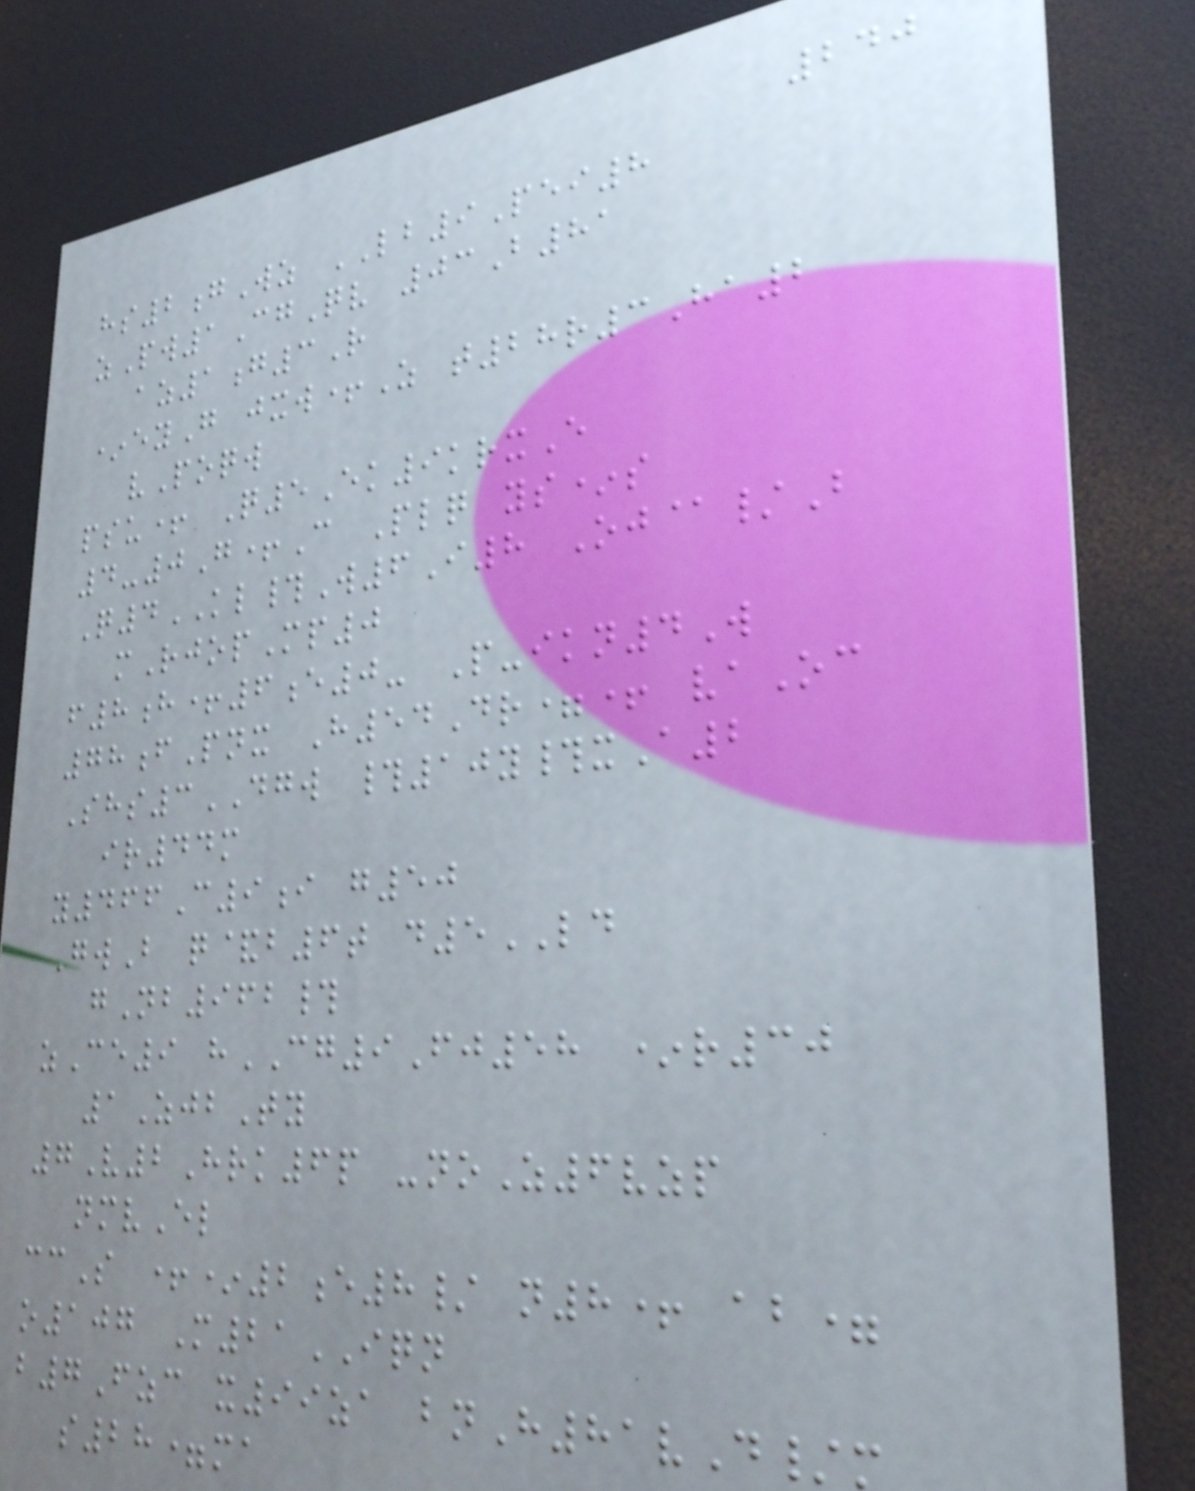240
hs2gWz LB9Pei8
zPw1CgQv 03B81
az1g3R
*eyG jxw+Z t28r3Ha2
vPoqw
psu+ Q5Ek9krxE
4-0G+C Plq ys*s
Q4KL#W6I8 Oj@/B
mRjopMp0
f8h+6e0- P-ikn4W
78fPnx H54Dr=+ vaOc
Shs3DGW #10y#xA2
ir44m
y466C9i g50
GwB q&b6t d5LD
gNb962#
zCe9 hCG9Fj58 *r30
1ZjbTy
7V2Hrk6p -noZ6vzp
nmvEl
ccS +*2e8/ n8+ ab=
o107 M21IQN
b7Fzc x99za bnH81vD/m
s28=ma
